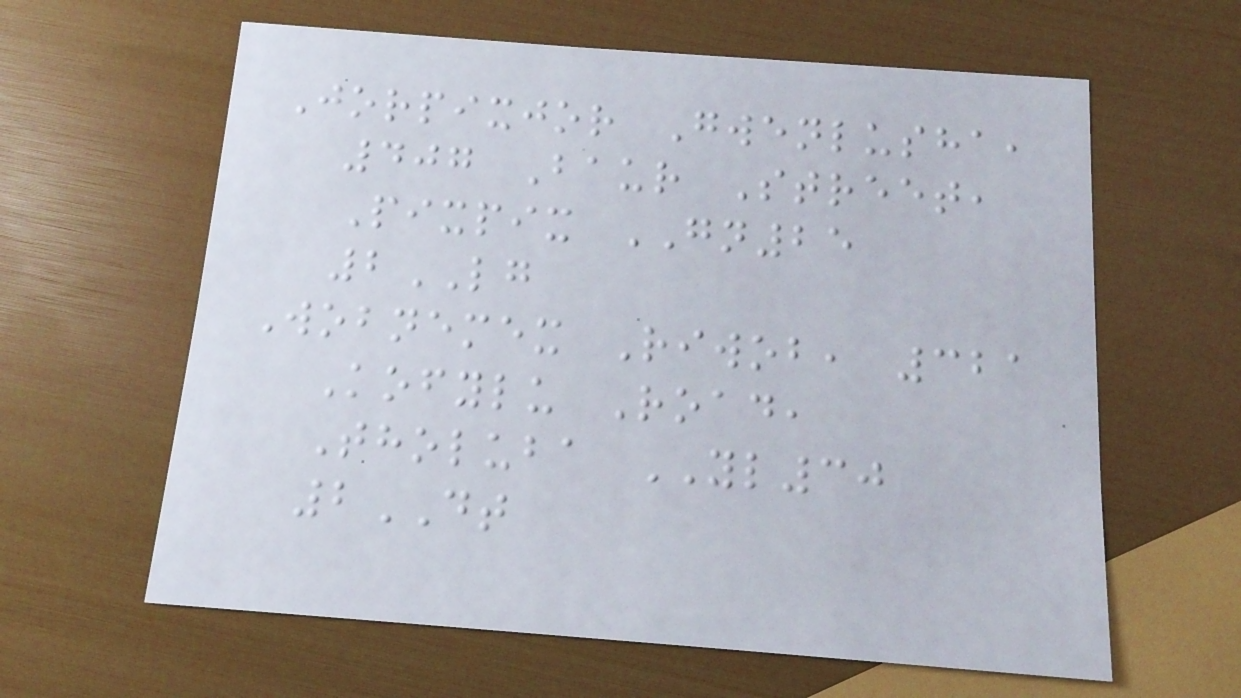Jorpixjor Gwenlusha,
407 Baur Street,
Pixpix GN25
2LG
Wobnemex Riwob, 321
Kofylu Road,
Tholuba YL30
2DT
